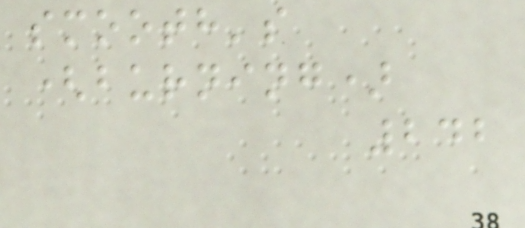smooth's
(burning)
242
